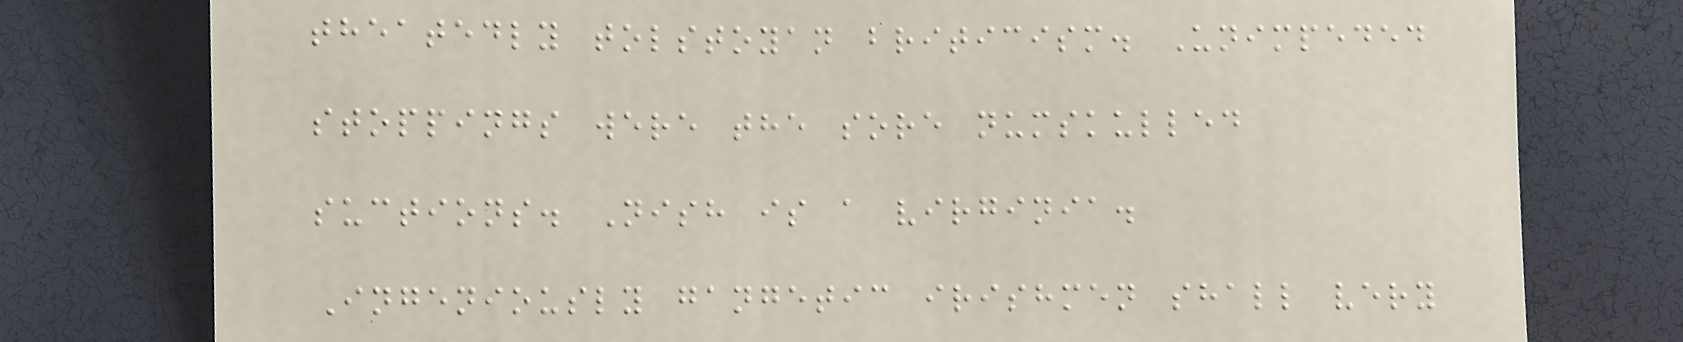theatedly tolstoyan briticism. Unimpeded
stoppings were the sore numskulled
suctions. Nish is a virginia.
Ingeniously gangetic irishmen shall very
